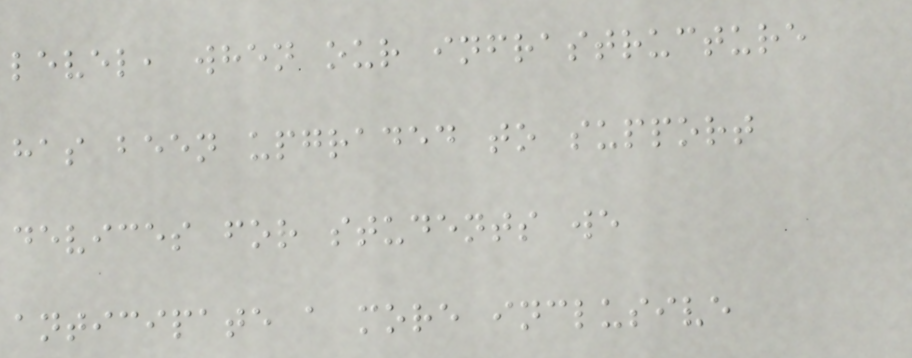level, when our infrastructure
has been upgraded to support
devices for students we
anticipate a more inclusive
